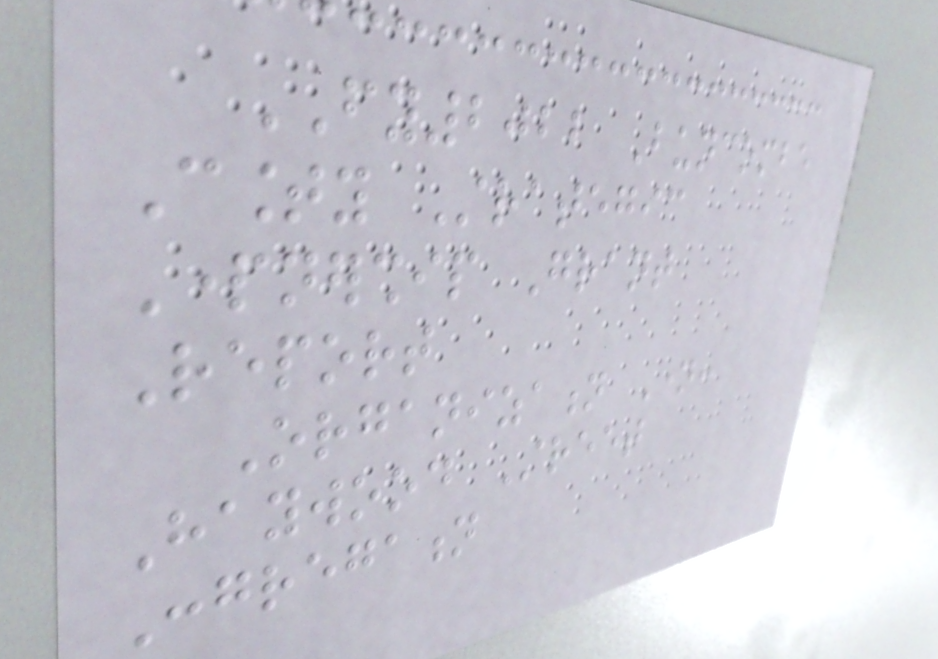FY2022 Buncombe
County Strategic
Partnership Grant
Report
Organization Name:
Haywood Street
Congregation
